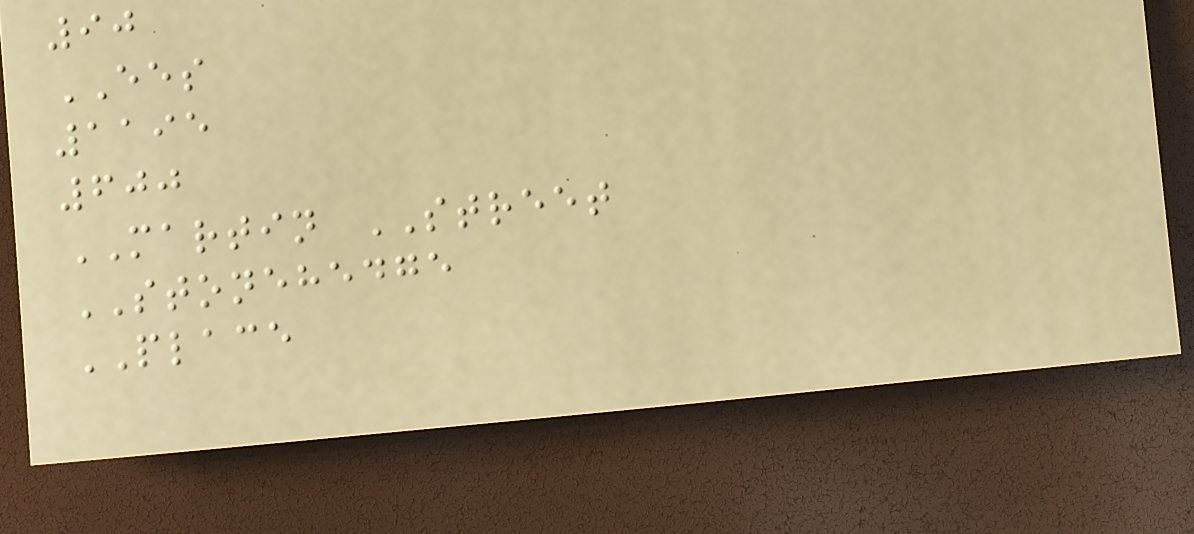90
EES
1195
600
MARTIN STREET
STONEHEDGE
PLACE
